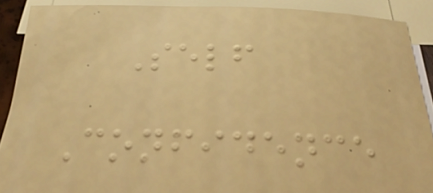Self
Confidence
